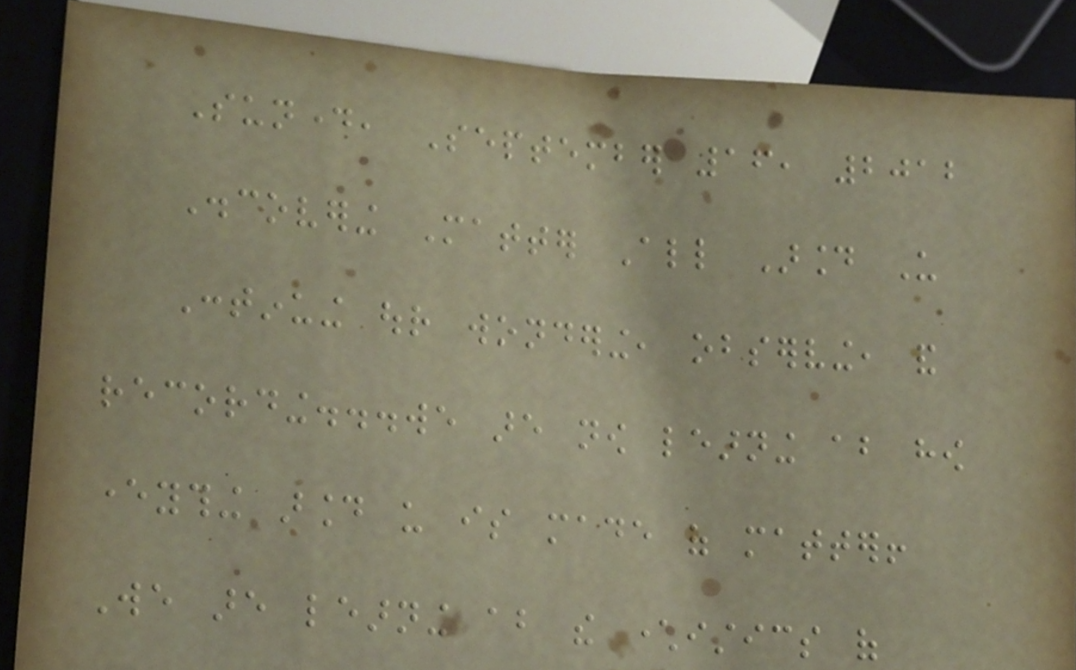Sunday, September 16, 2012
Discovering Matter All Around Us
Continuing our wondering, observing, and
recording...we are now learning about how
everything around us is made of matter!
We are learning about the characteristics of
